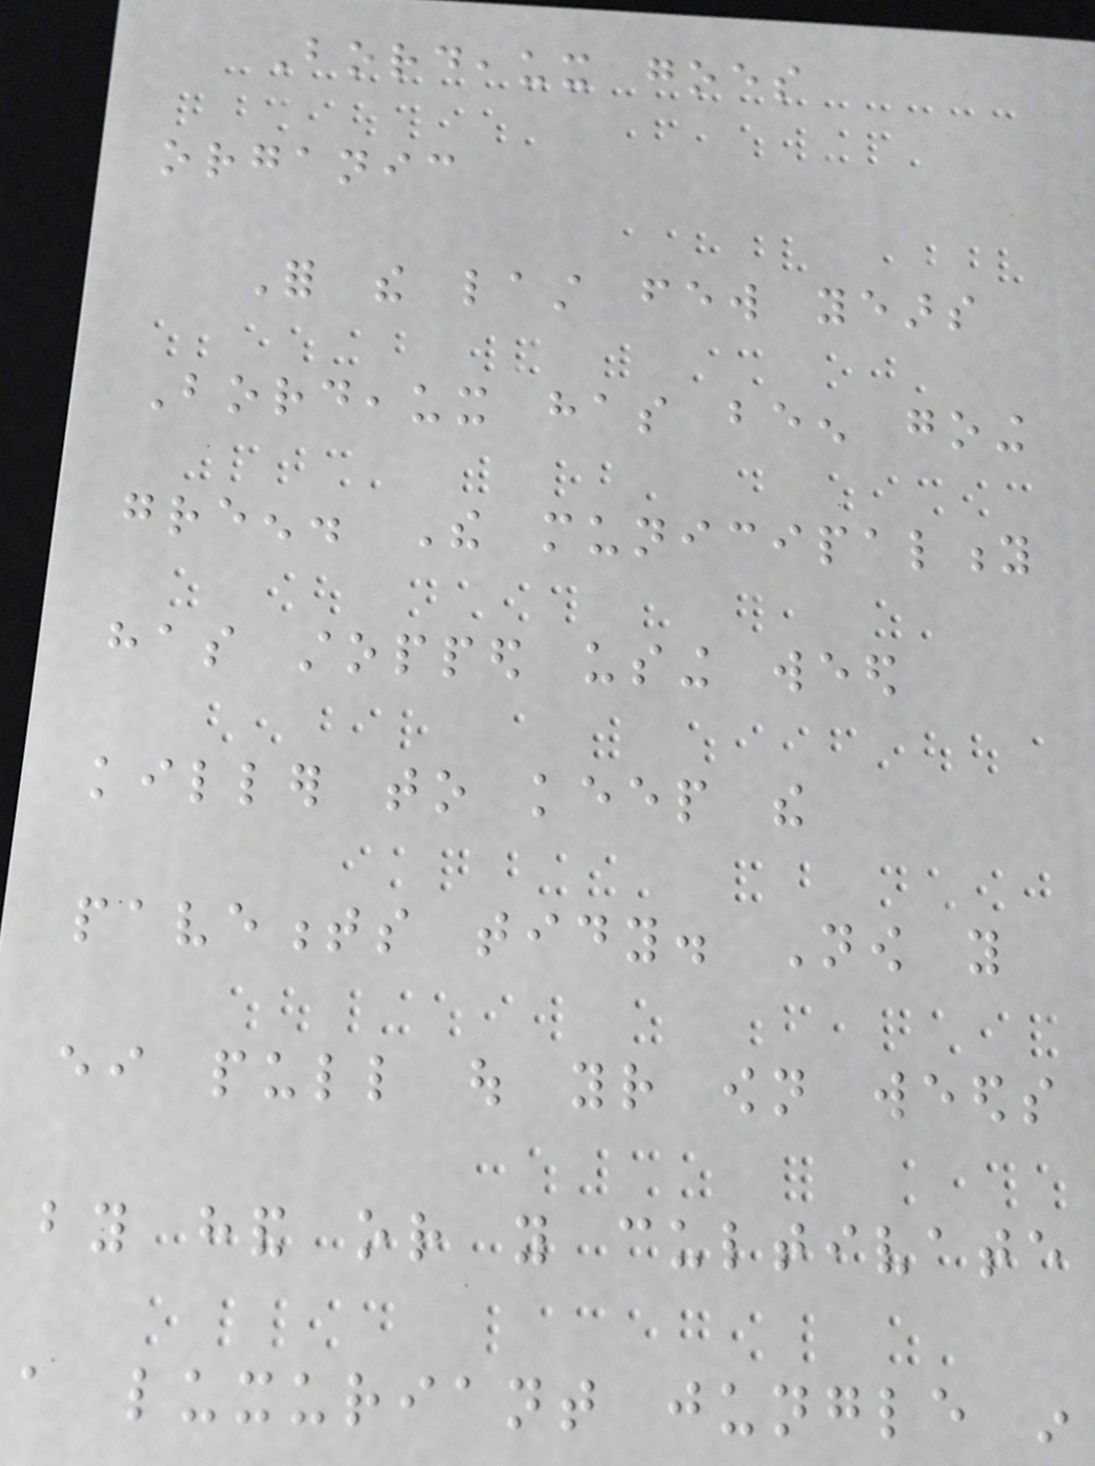Bordeaux goes
organic
For the last few years
Bordeaux has been going
green. The municipality
has stopped using weed
killer to keep the
pavements tidy. Now you
either pull out your own weeds
by hand or you cultivate
a luxuriant jungle in
